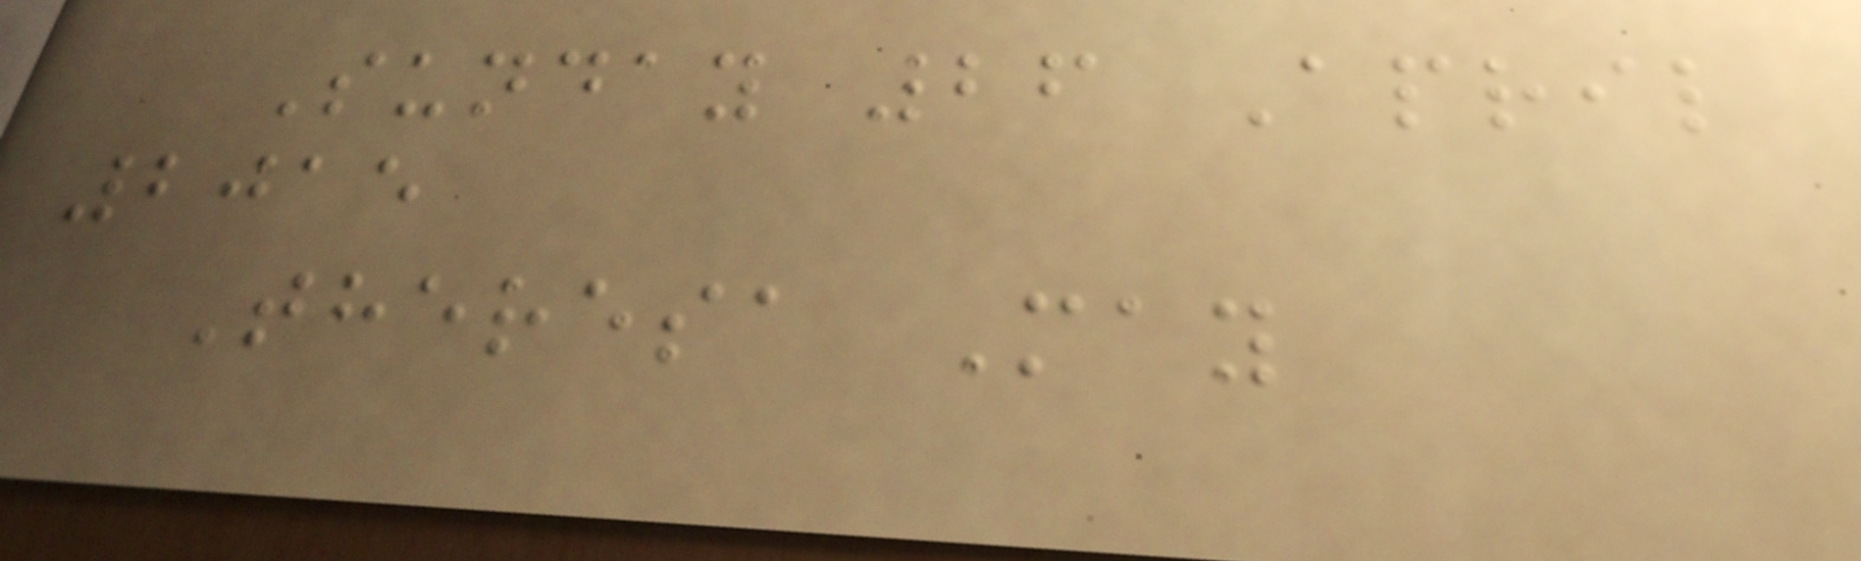Sunday 26 April
2015
Theresa May
